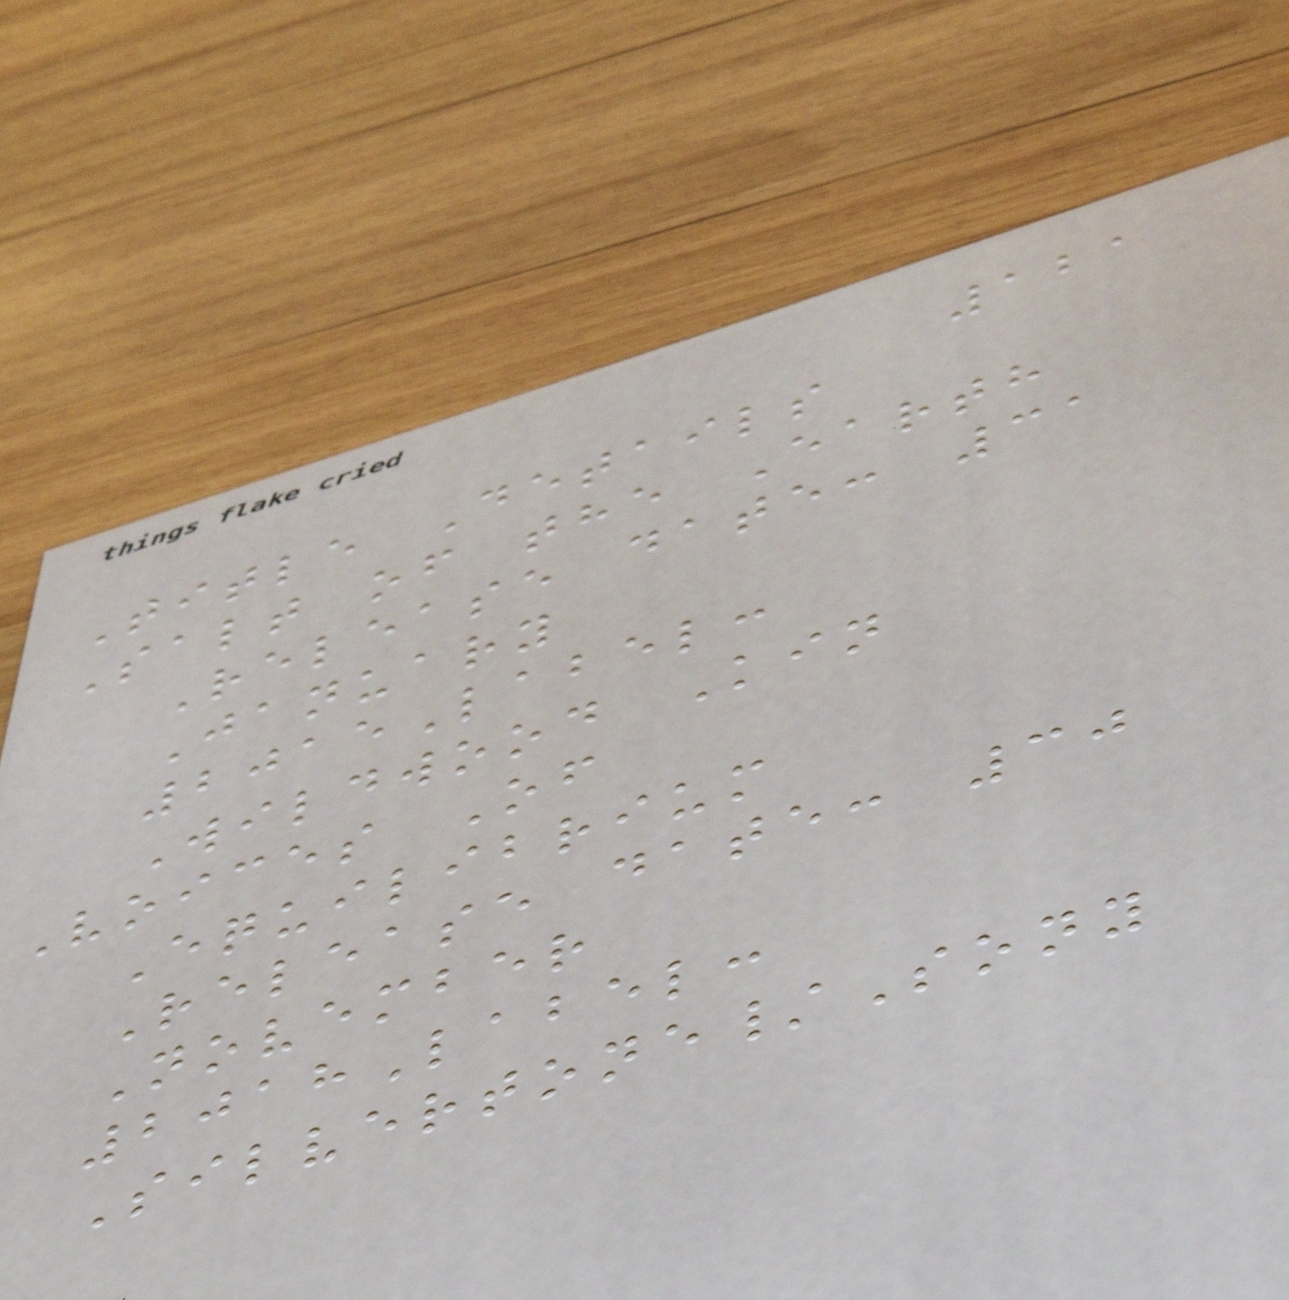121
Title Details
Salt of the Earth
Release date: 31
January
2015Label:
Wildwood Kin
Voices Of
Equilibrium
Release date: 30
November
2018Label:
Silvertone/Sony
